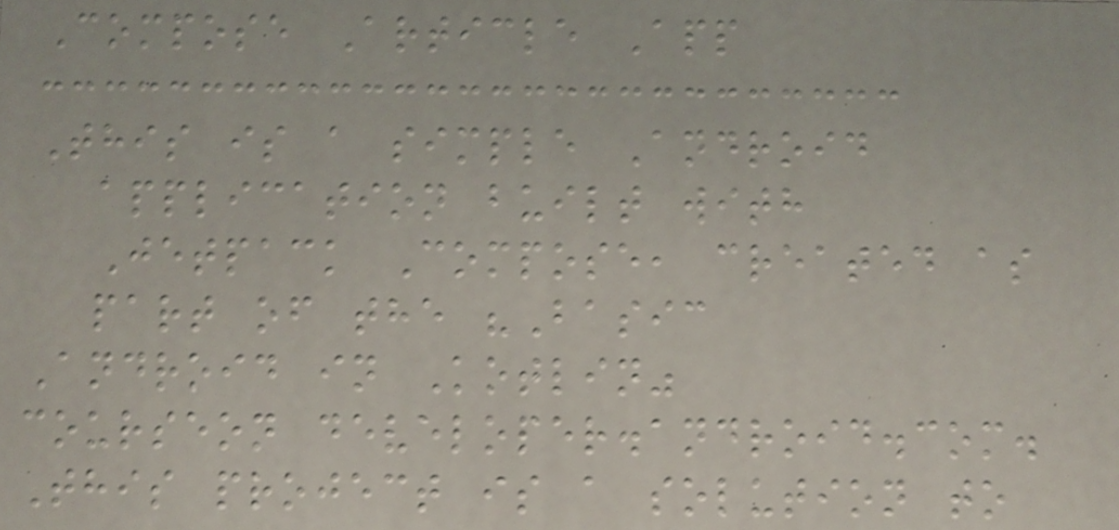Compose Article App
This is a simple Android
application built with
Jetpack Compose, created as
part of the "Basic
Android in Kotlin"
courseon developer.android.com.
This project is a solution to
